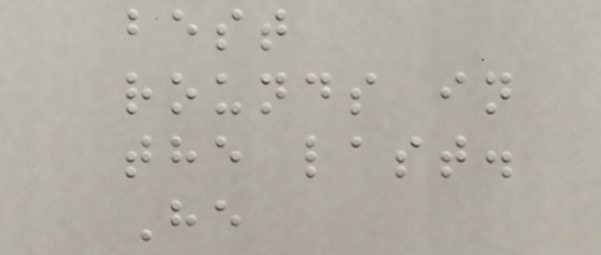best
rounds in
the last.
He
